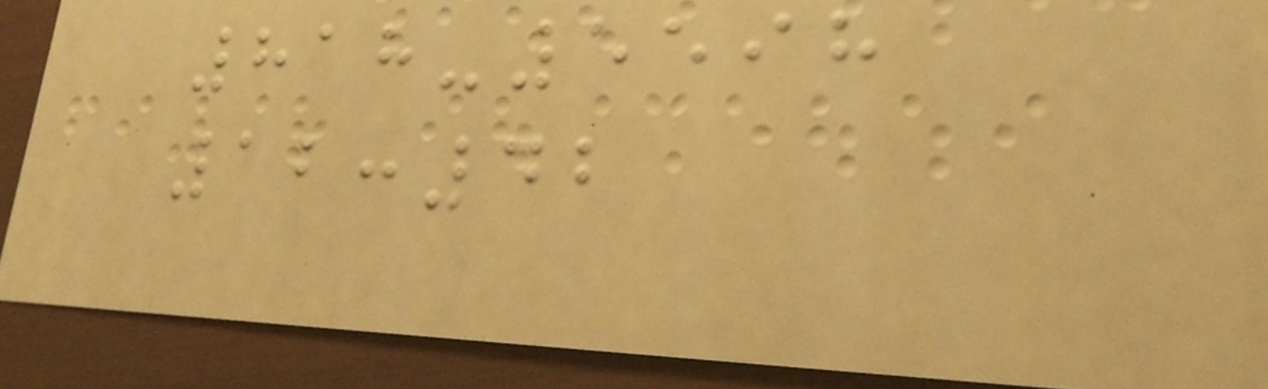818-5598
12:42
